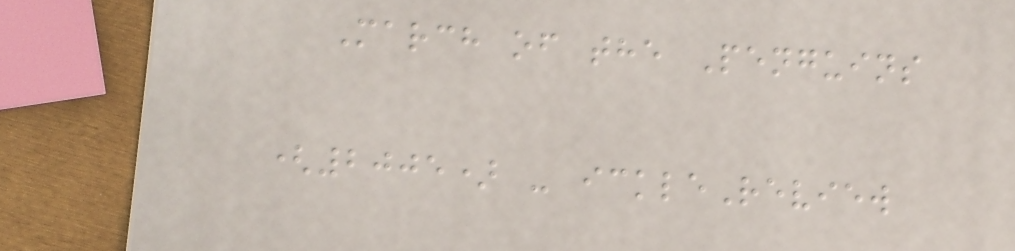March of the Penguins
(2005) - ickleReview
